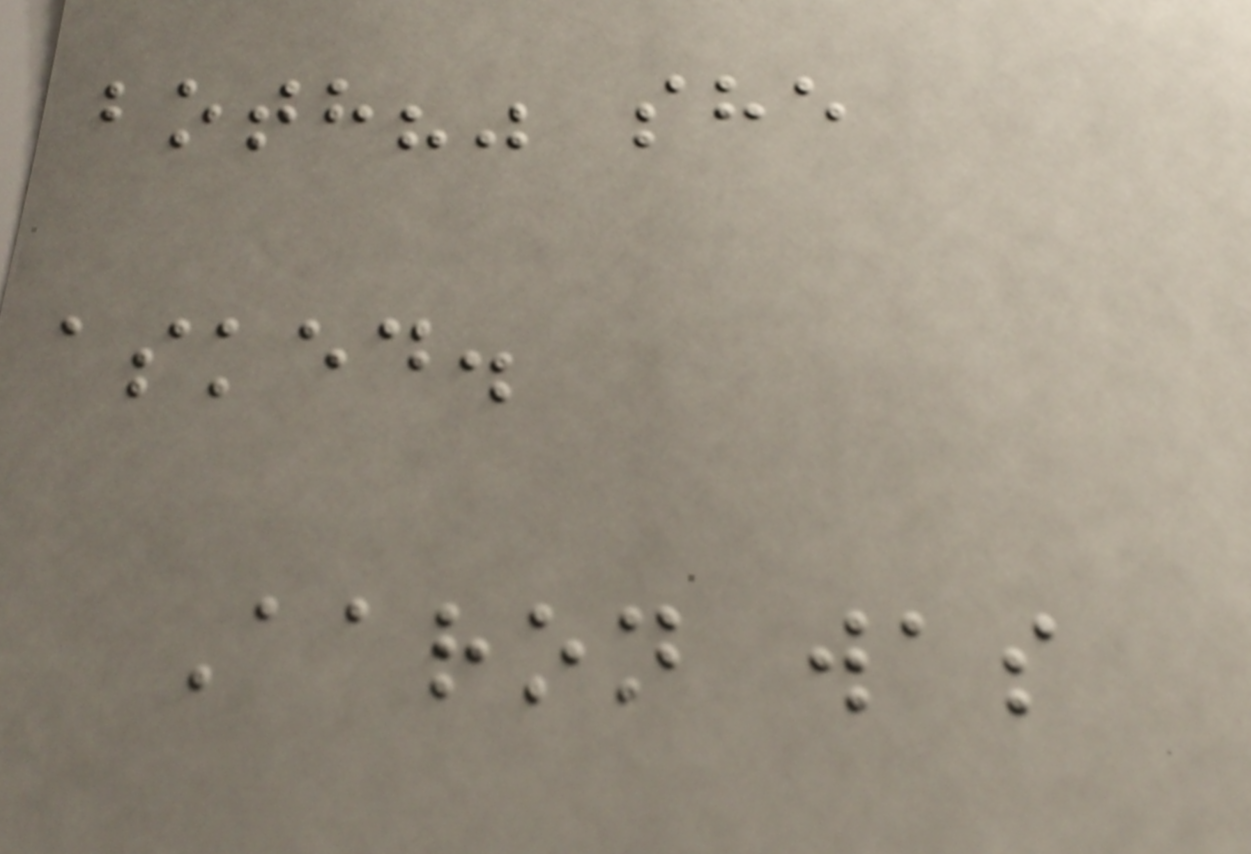both?" she
asked.
Aaron was
